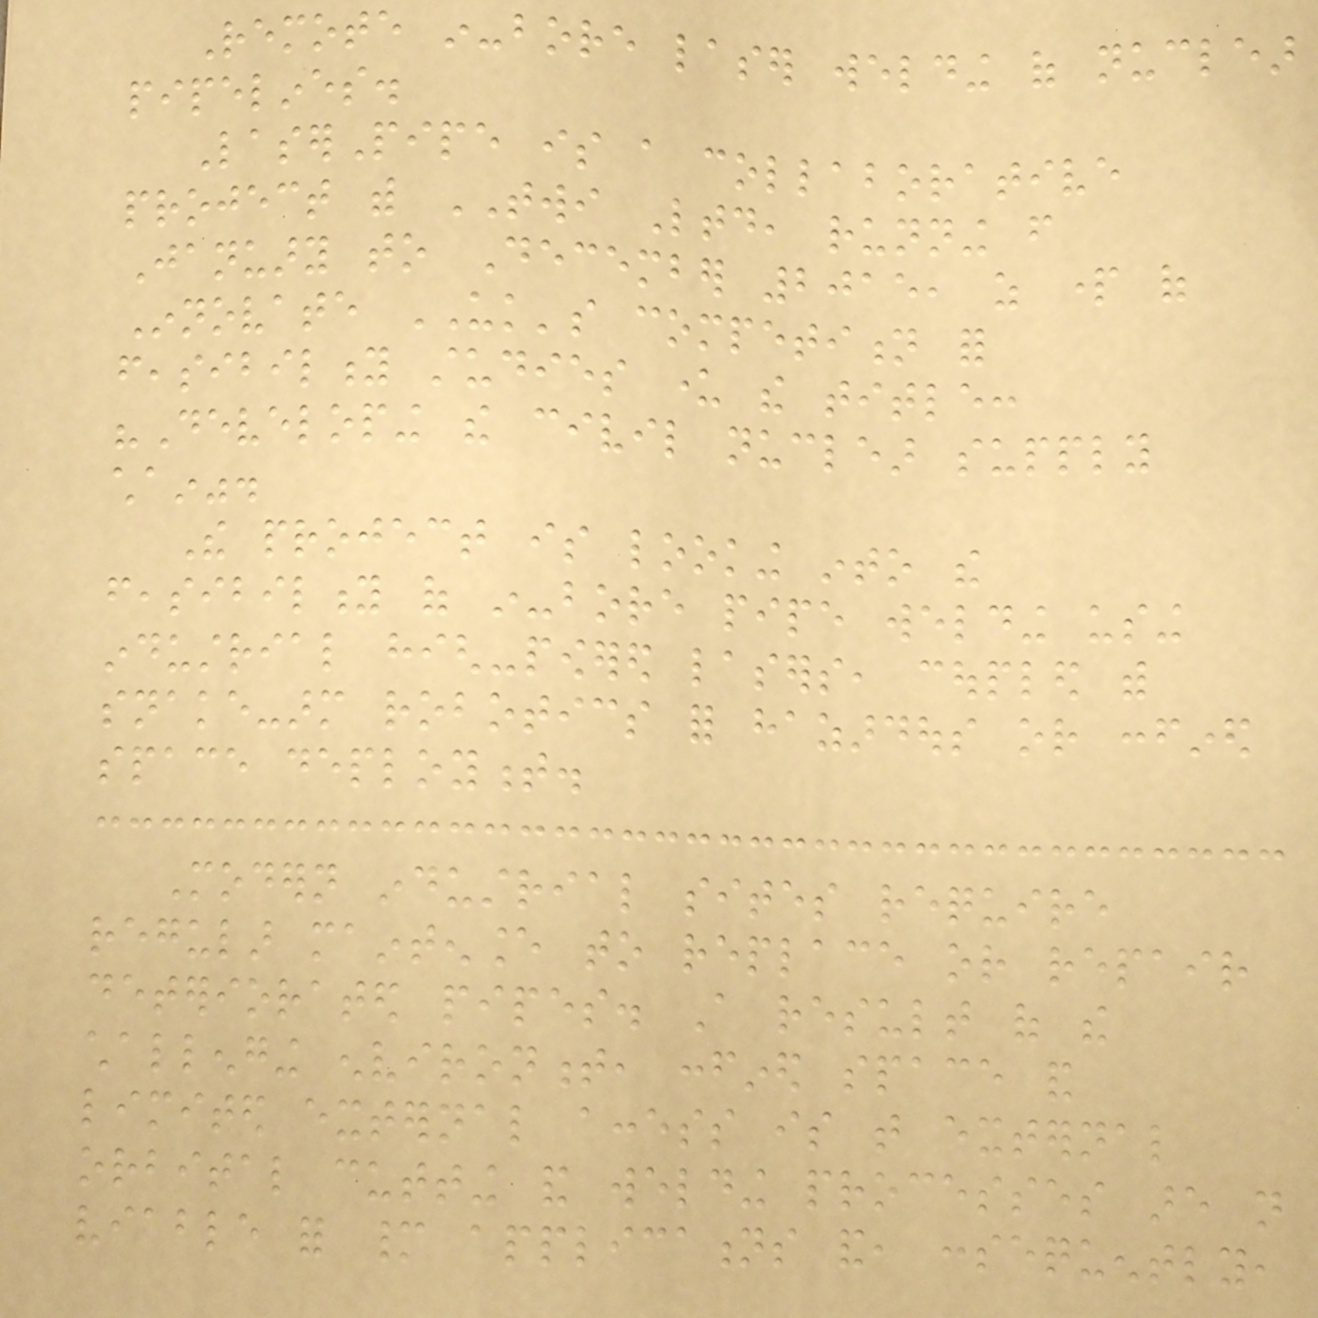Remote in-bore laser welding of nuclear
pipelines.
LaserPipe is a collaborative
project with TWI Ltd, running from
January to December 2015, as part of
Innovate UK's competition for
feasibility studies under the title:
"Developing the civil nuclear supply
chain".
The project is looking into the
feasibility of in-bore pipe welding using
industrial high-powered lasers, coupled with
snake-arm robotics for hazardous or confined
space deployment.
Modern industrial sites require
regular maintenance to replace or repair
deteriorated pipes. A result of the
challenging environment, confined space and
limited external access is that external
orbital cutting and welding processes are not
viable for many applications and, consequently,
